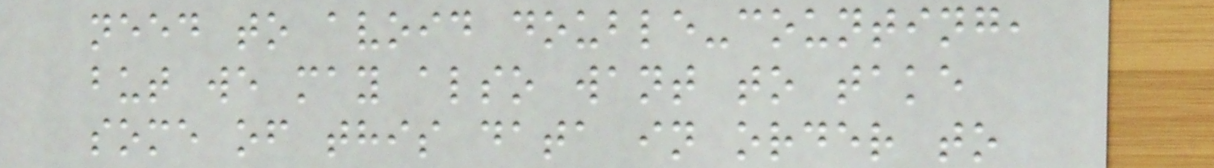need to avoid double-counting,
but we may also want to take
some of this data in order to
